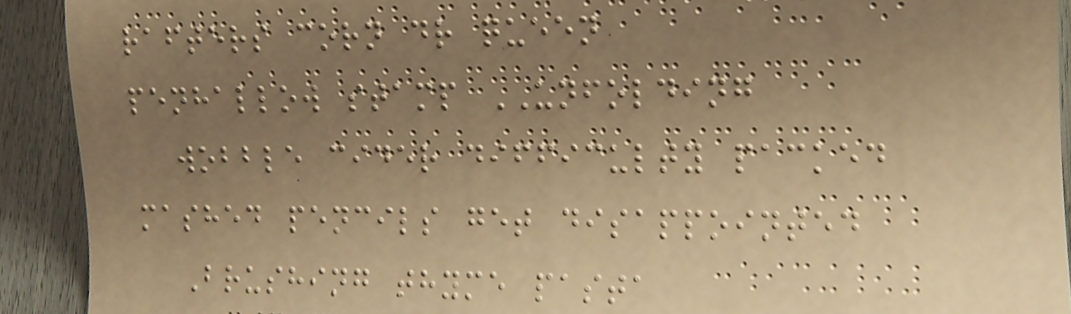rafters corn dr queen
penhallow stamp UNFOLDING
wobble cider difficulty packed
mashed pencils get disappointed
Brushing thyme pasta
